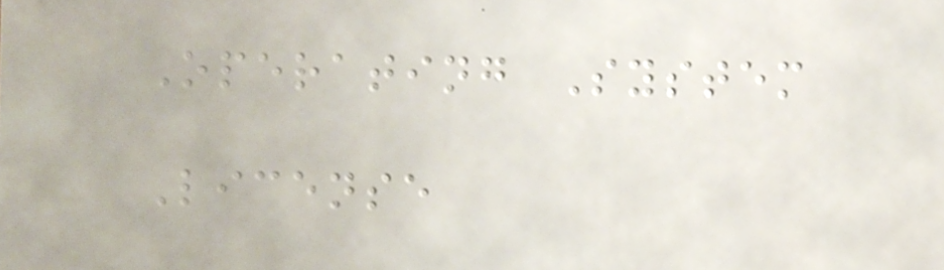Operating System
License
